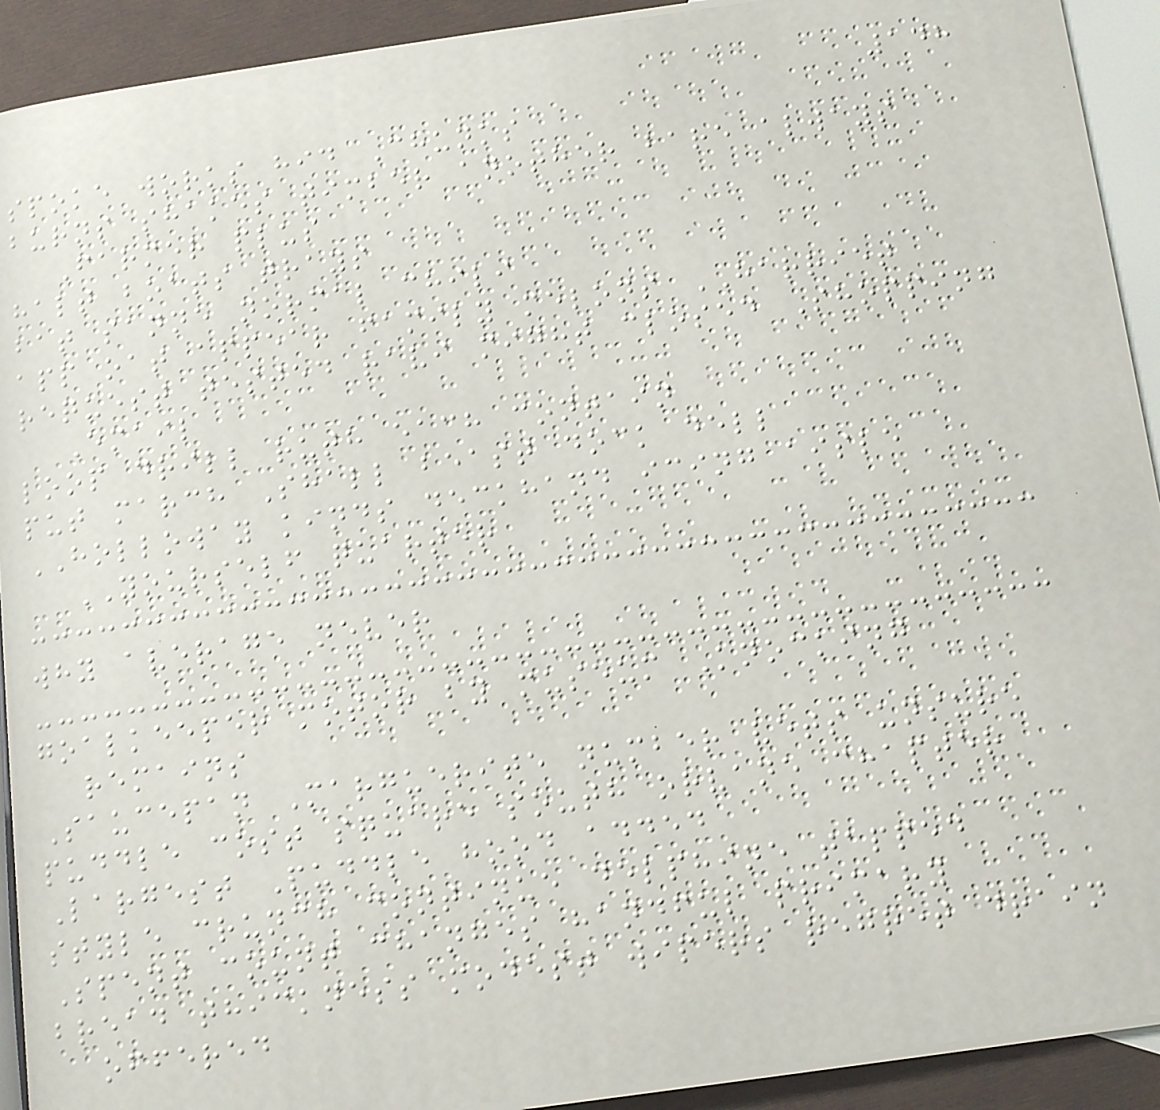148
spoke works hid Chunks
burns shakes timber another bare always
Farmer plus
halt boats trays
bat sanne normal chili
app oat appear family melons HARRIET
request tested ravi might closed Shopping
Email
loop drill ruth each contain
put march Shall beast dock dell
HOLLOWAY kinds deckhand icing aisle
YOURSELF quarter
why average never
goalkeeper motor by museum Knocking
remains
Saucepan Marguerite number vets unsure
puddle cost square south orvane chapter
Largest Puddle hood added
style crunch continue delphine tapped
Spent count changes handful primary
bread thickness modest wipers regret drain
offered
